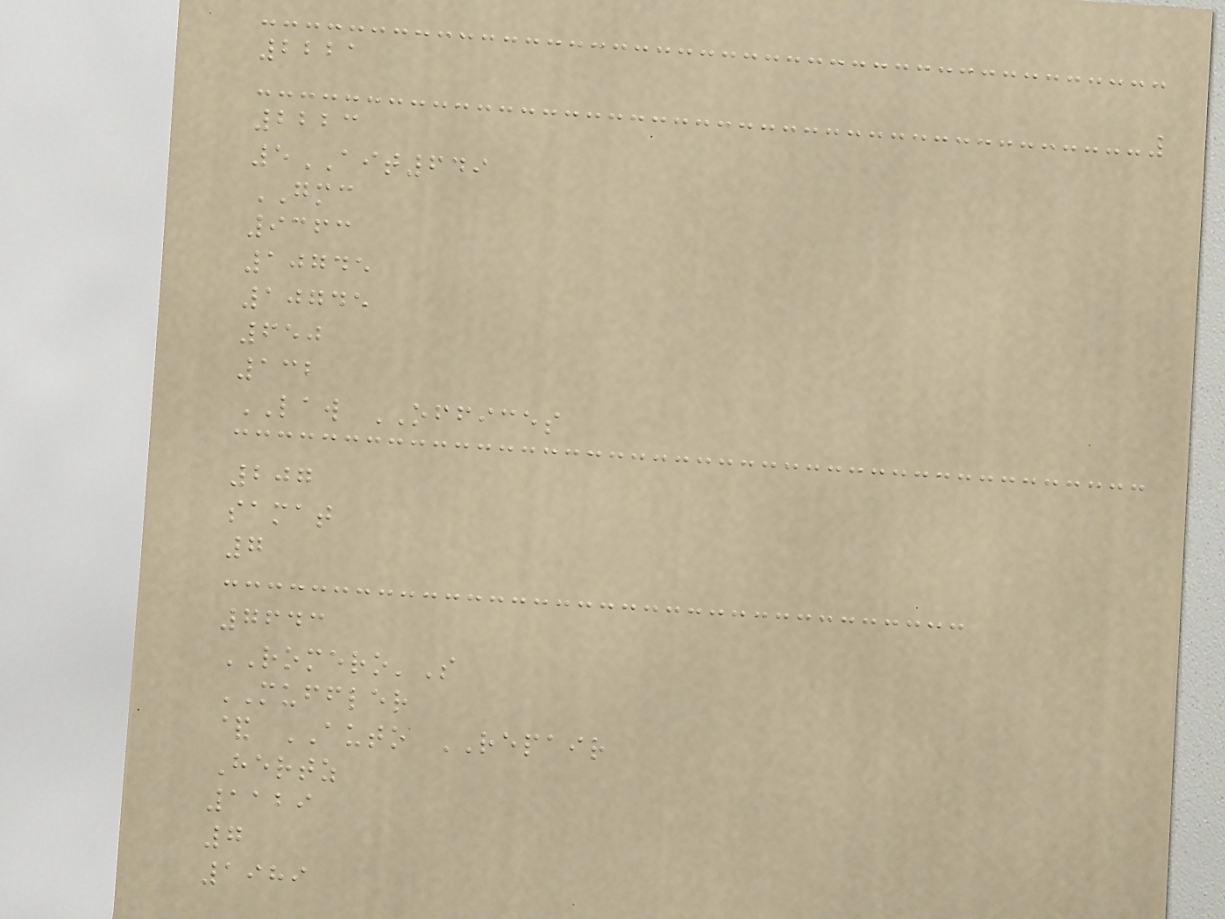2221
2223
5AIT649
GMC
9363
10745
10745
650
132
LAW OFFICES
207
samat
7
7643
ROMERO'S
MUFFLER
& AUTO REPAIR
Hertz
1129
7
1989
